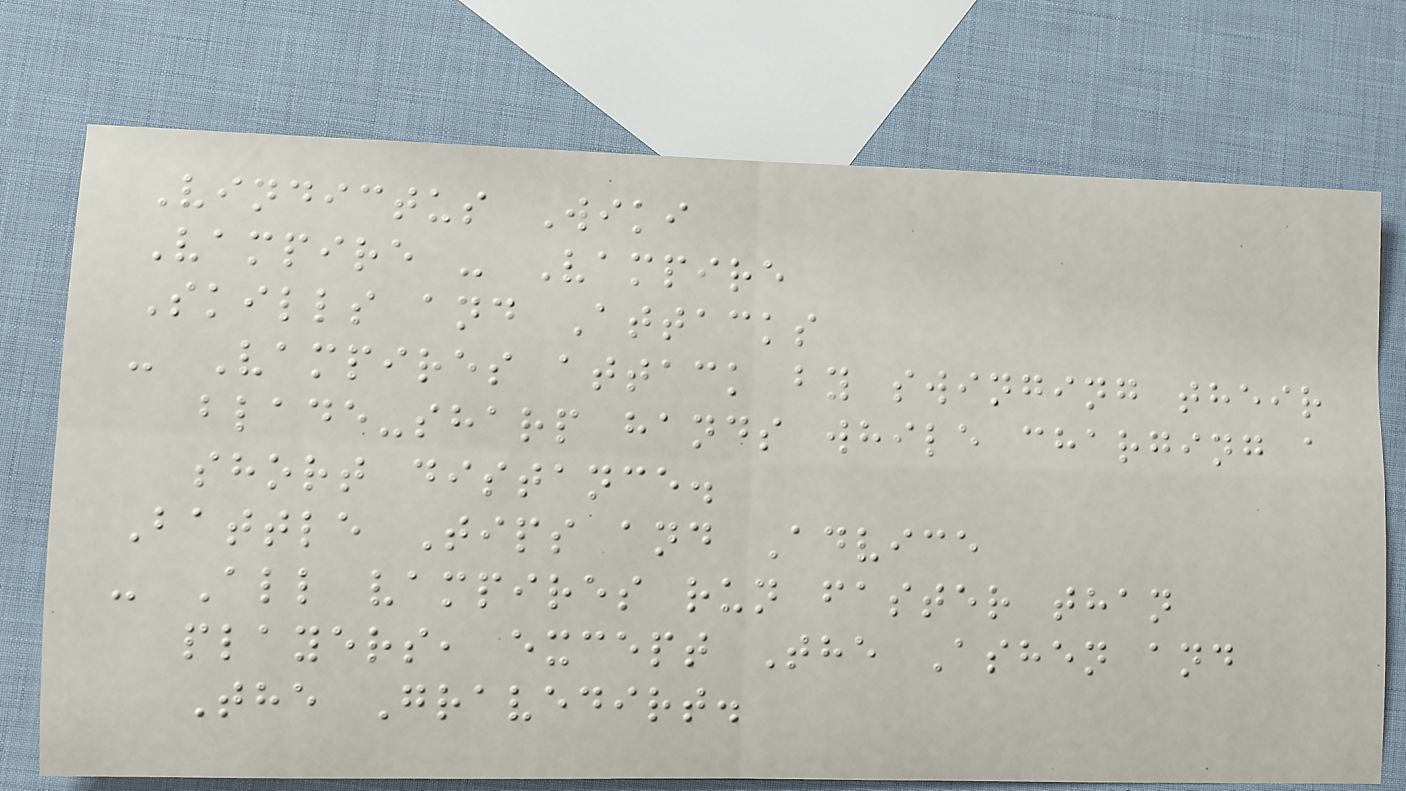Vindictus Wiki
Vampire - Vampire
Skills and Attacks
- Vampires attack by swinging their
blade-sharp hands while charging a
short distance.
Battle Tips and Advice
- All vampires run faster than
players, except The Ashen and
The Gravedirt.
